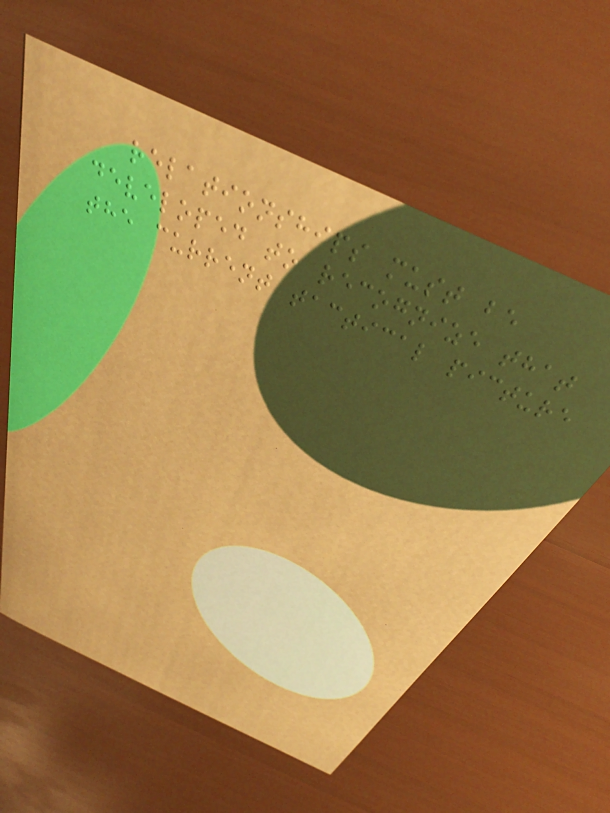relationships must be
developed to recognize that
the current tactical picture
